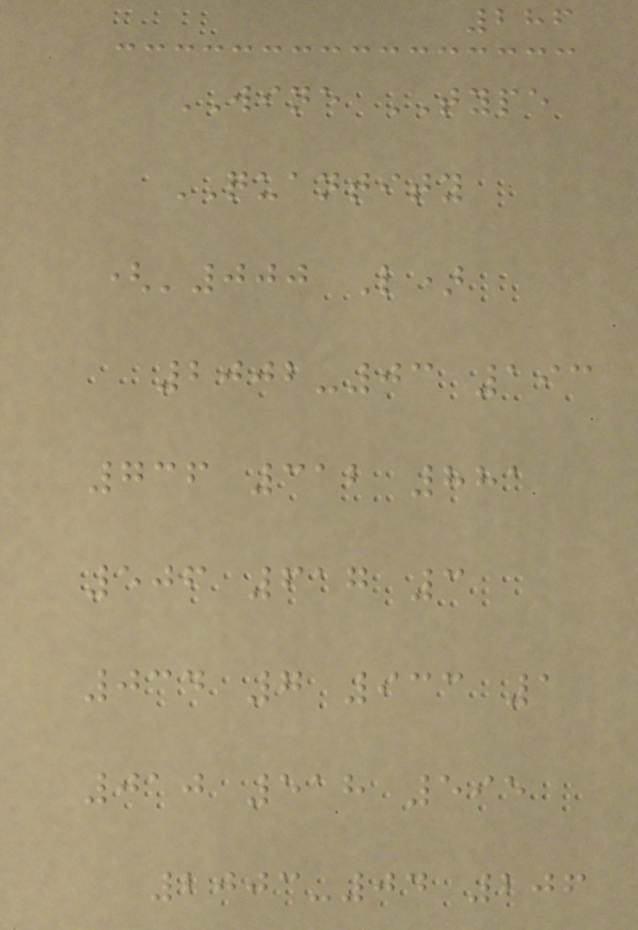286
WINE TYPE
QUANTITY
('000 L)
2002-03 193
736 312 881
506 617 3
034 7 933 1
010 518 595
2003-04 206
